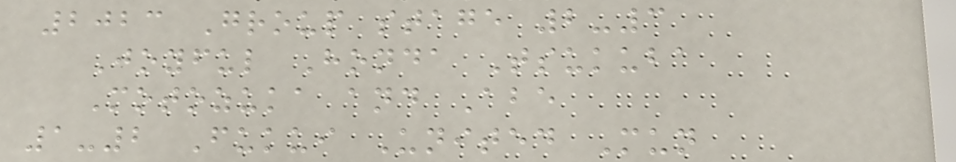2023 Group stage 2-3
Joyful Honda Tsukuba
Motozuka and Abe
1-2 Fukui United Mun
